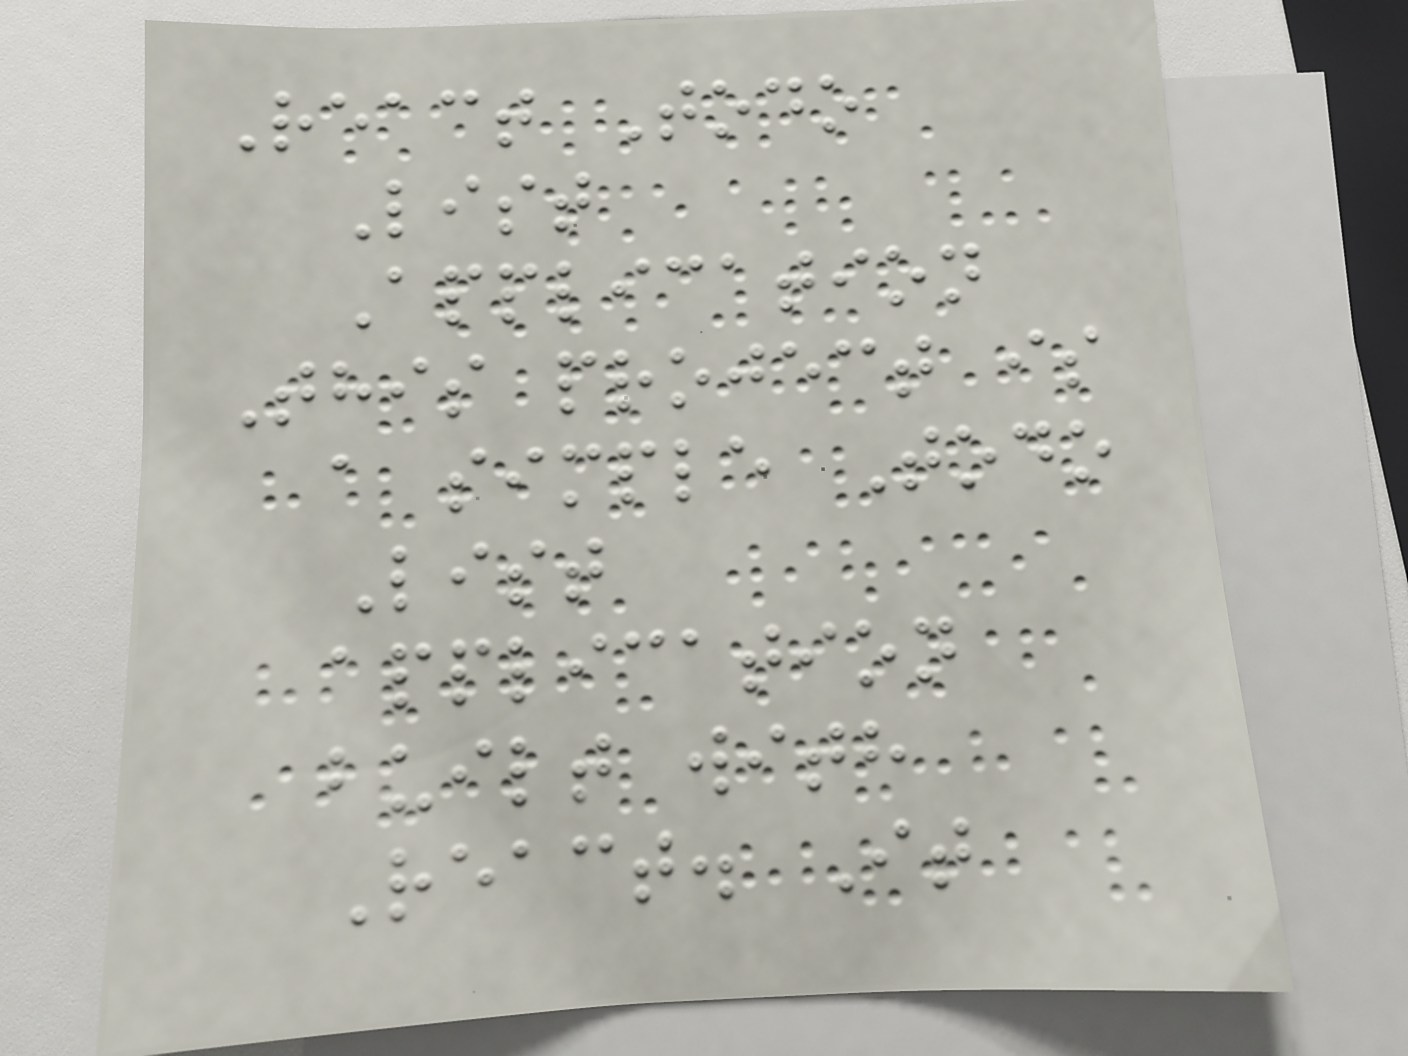React Todo
List
Application
This project is
a simple Todo
List
application
built with
React. It
